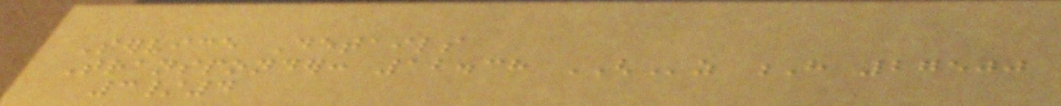Service Details
Transponder: 12.38 GHz H 27500
3/4
